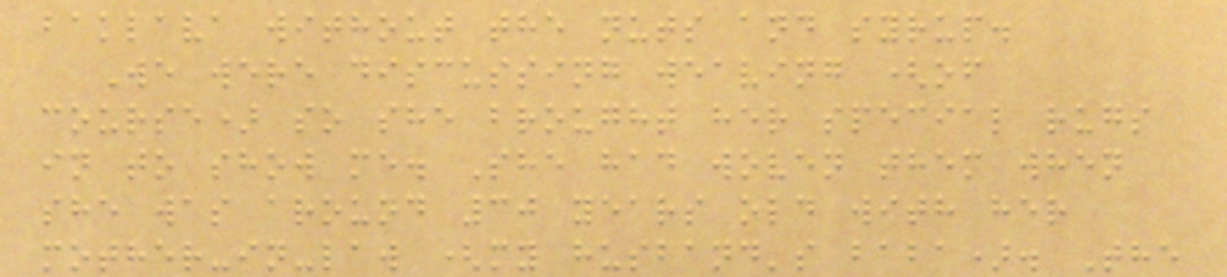baklava without the nuts and syrup.
We were discussing weaving (of
course) so she brought her special rugs
in to show me. She had woven them when
she was around 30 years old with her
mother-in-law (my husband's baba). The
